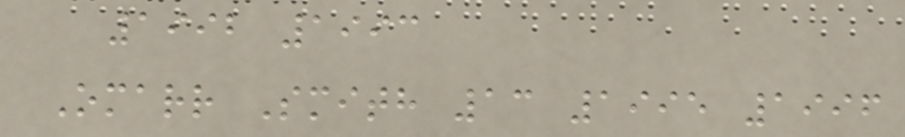1992 1993
Omarr Smith 13 1995 1996
